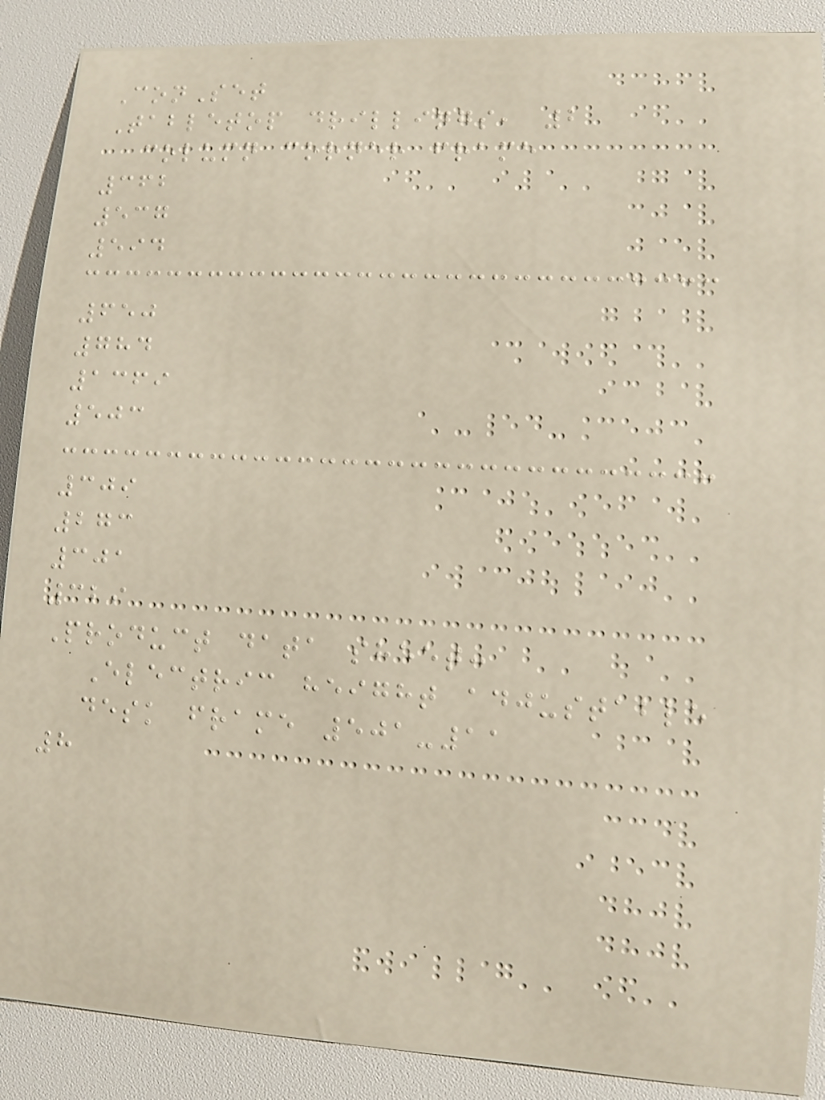ConSet
Tabletop drillings, 2
column corner frame
362
537
594
650
784
1369
503
309
273
301
329
Product data sheet:
Electric height adjustable
desk frame 501-11
8
